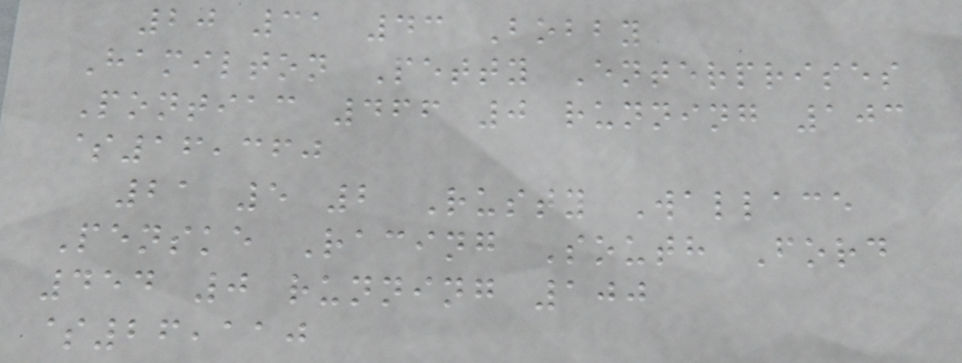20 31 43 Bobby
Hamilton Petty Enterprises
Pontiac 466 0 running 103
$16,360
21 5 2 Rusty Wallace
Penske Racing South Ford
454 0 running 100
$26,110
